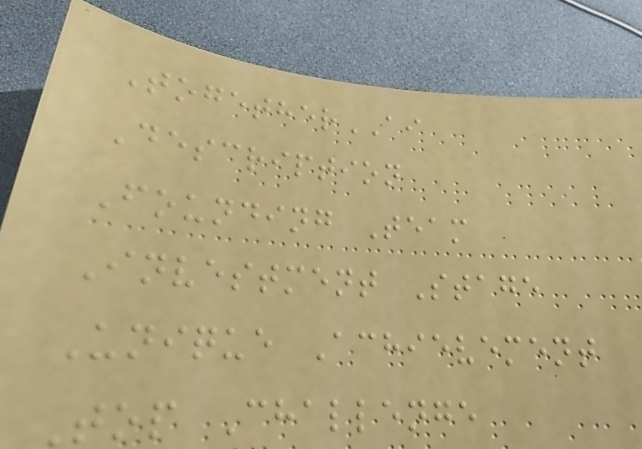TogetherAI
Description
Founding Team
Investment Stage
Unique Achievement
Top Challenge
